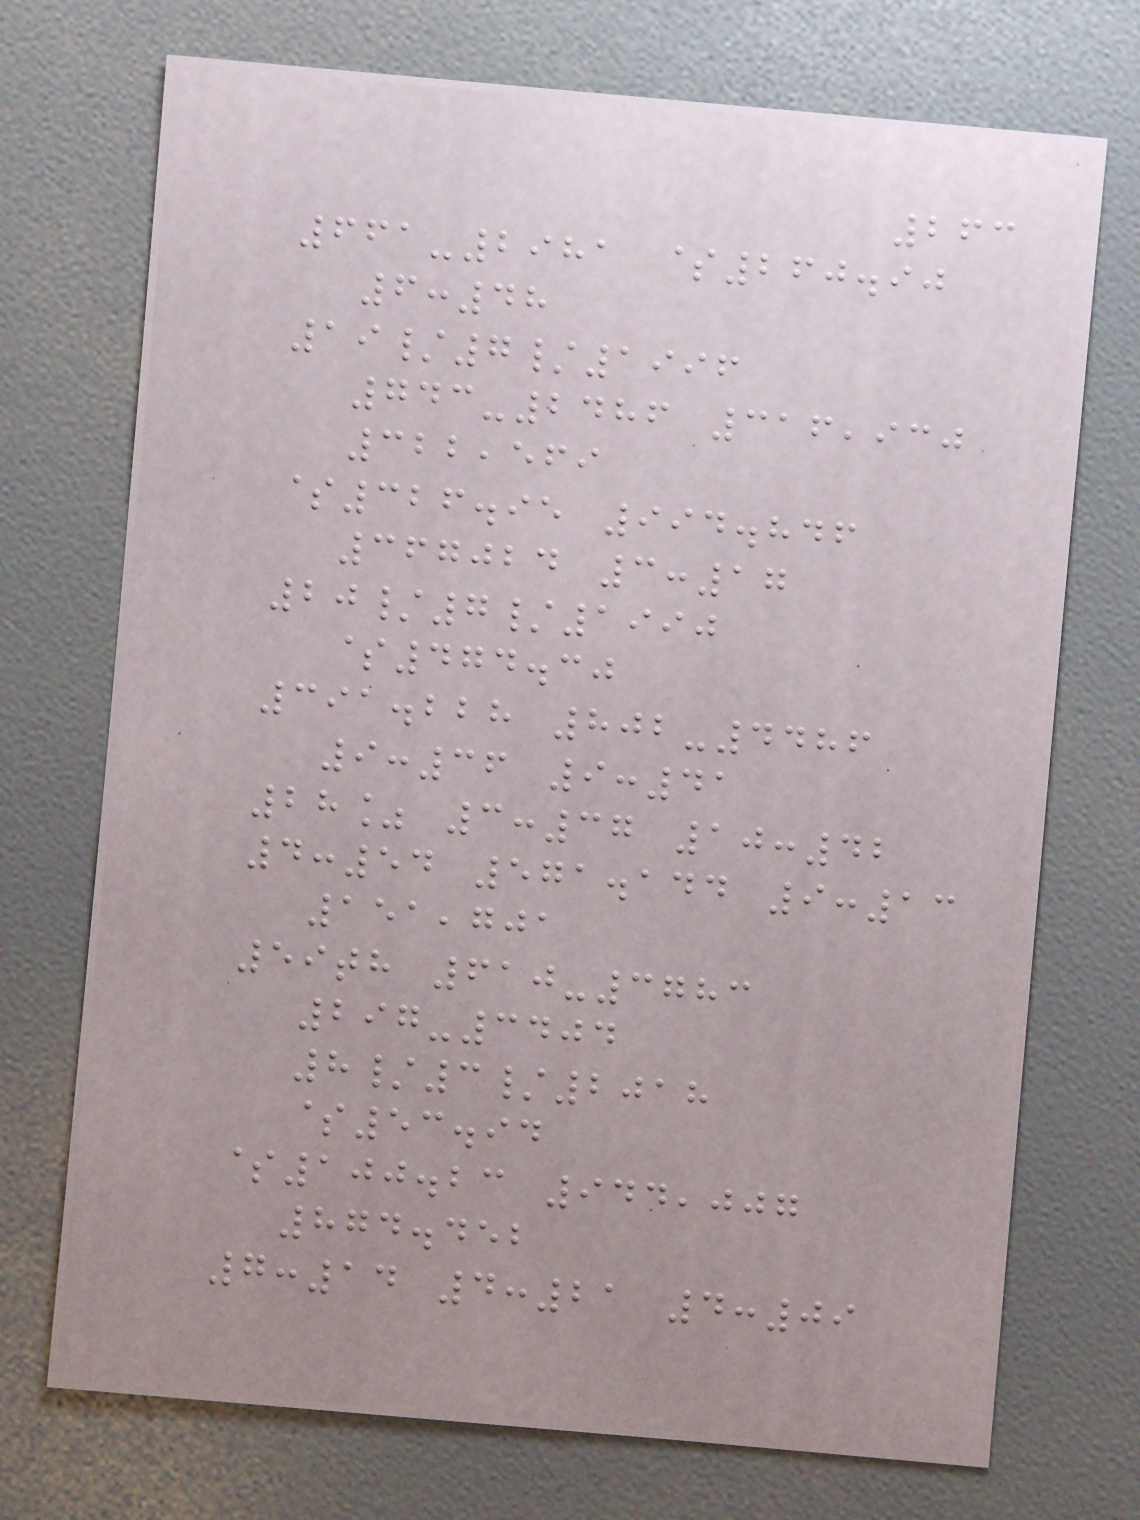263
661-2981 $260.90
6:48
19/7/1996
743-2486 316,930
322,569
$326.95 994.846
367024 3:17
20/7/1990
$474.30
391.228 802-4486
9:36 9:41
28% 3:37 10:42
4:54 571.144 9:13
151,701
59th 610-3783
297-3404
8/3/2018
$53.94
$100.23 944,007
874.452
7:14 4:21 4:09
